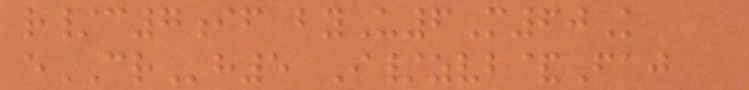r/c7if byU6M60K
eCRh5 I/zvb&Faj
